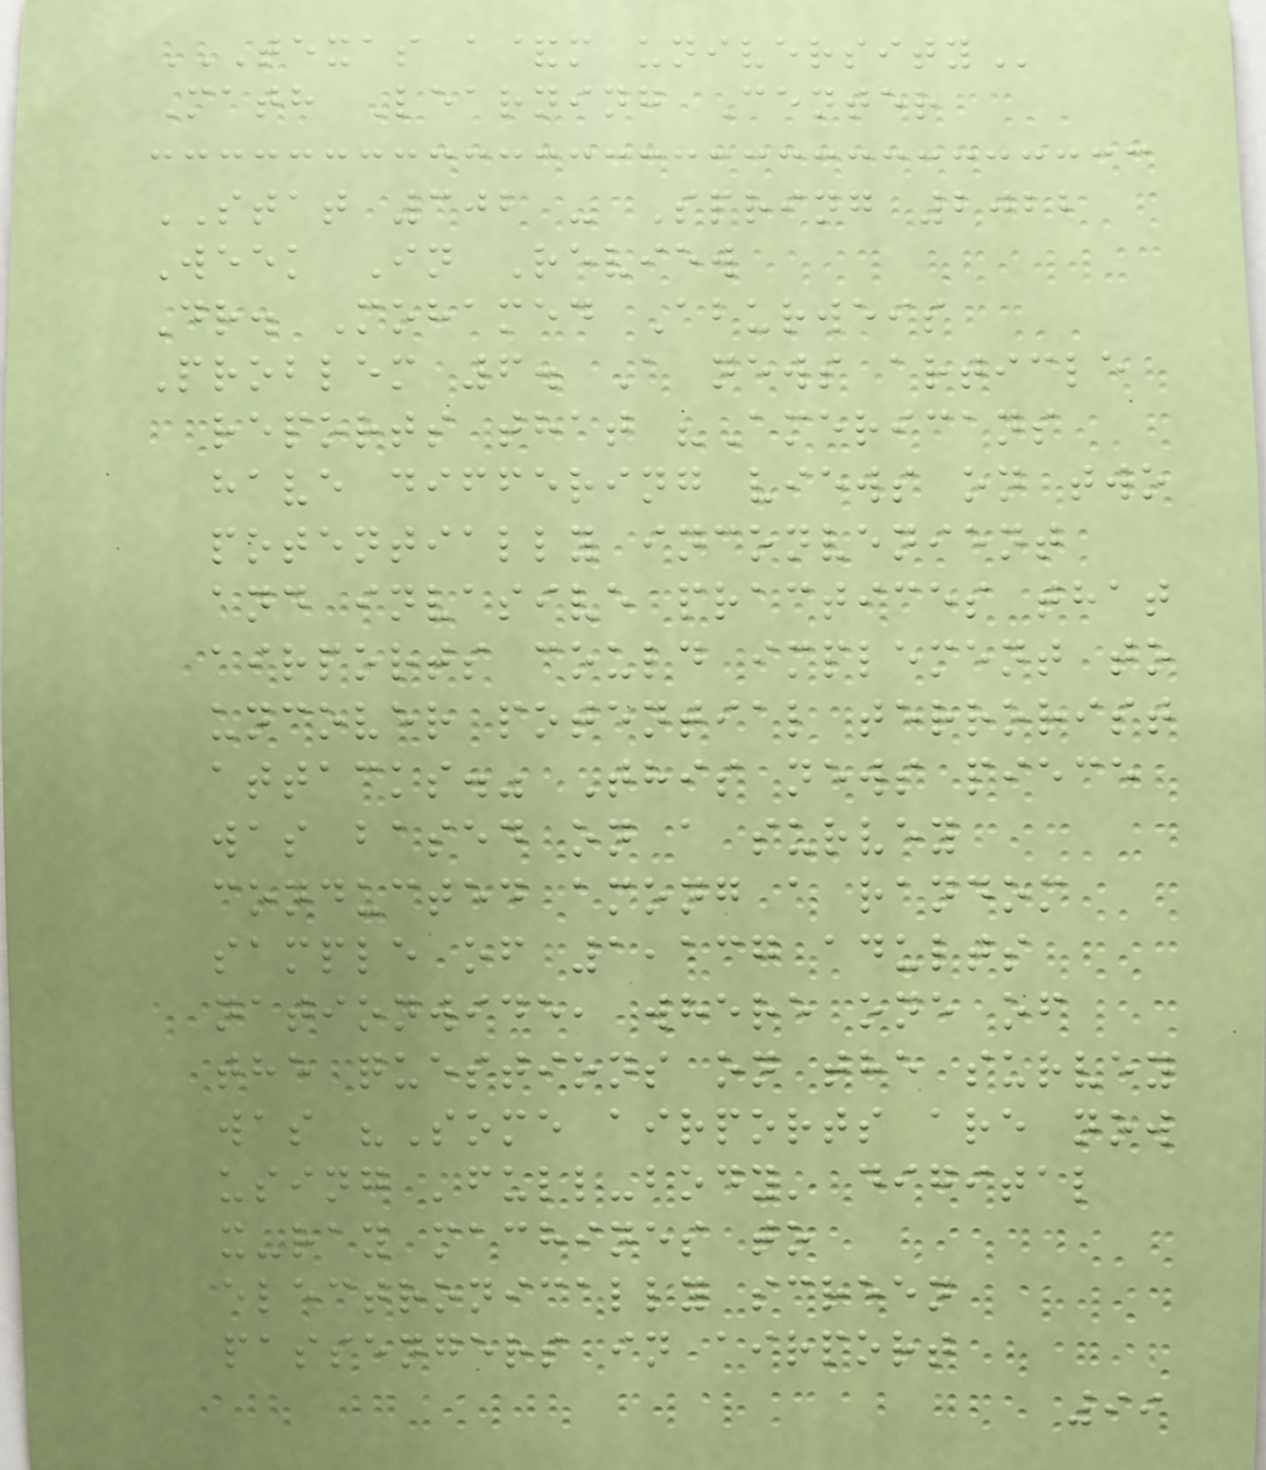TEXAS A&M UNIVERSITY
Math Learning Center
STAT 302 - Spring 2022
Week In Review
Dr. Mohamed Aburweis
Problem 6. A news article
reports that "Americans
have differing views on two
potentially inconvenient
and invasive practices that
airports could implement to
uncover potential terrorist
attacks." This news piece
was based on a survey
conducted among a random
sample of 1,137 adults
nationwide, where one of
the questions on the survey
was "Some airports are now
using 'full-body' digital
x-ray machines to
electronically screen
passengers in airport
99
